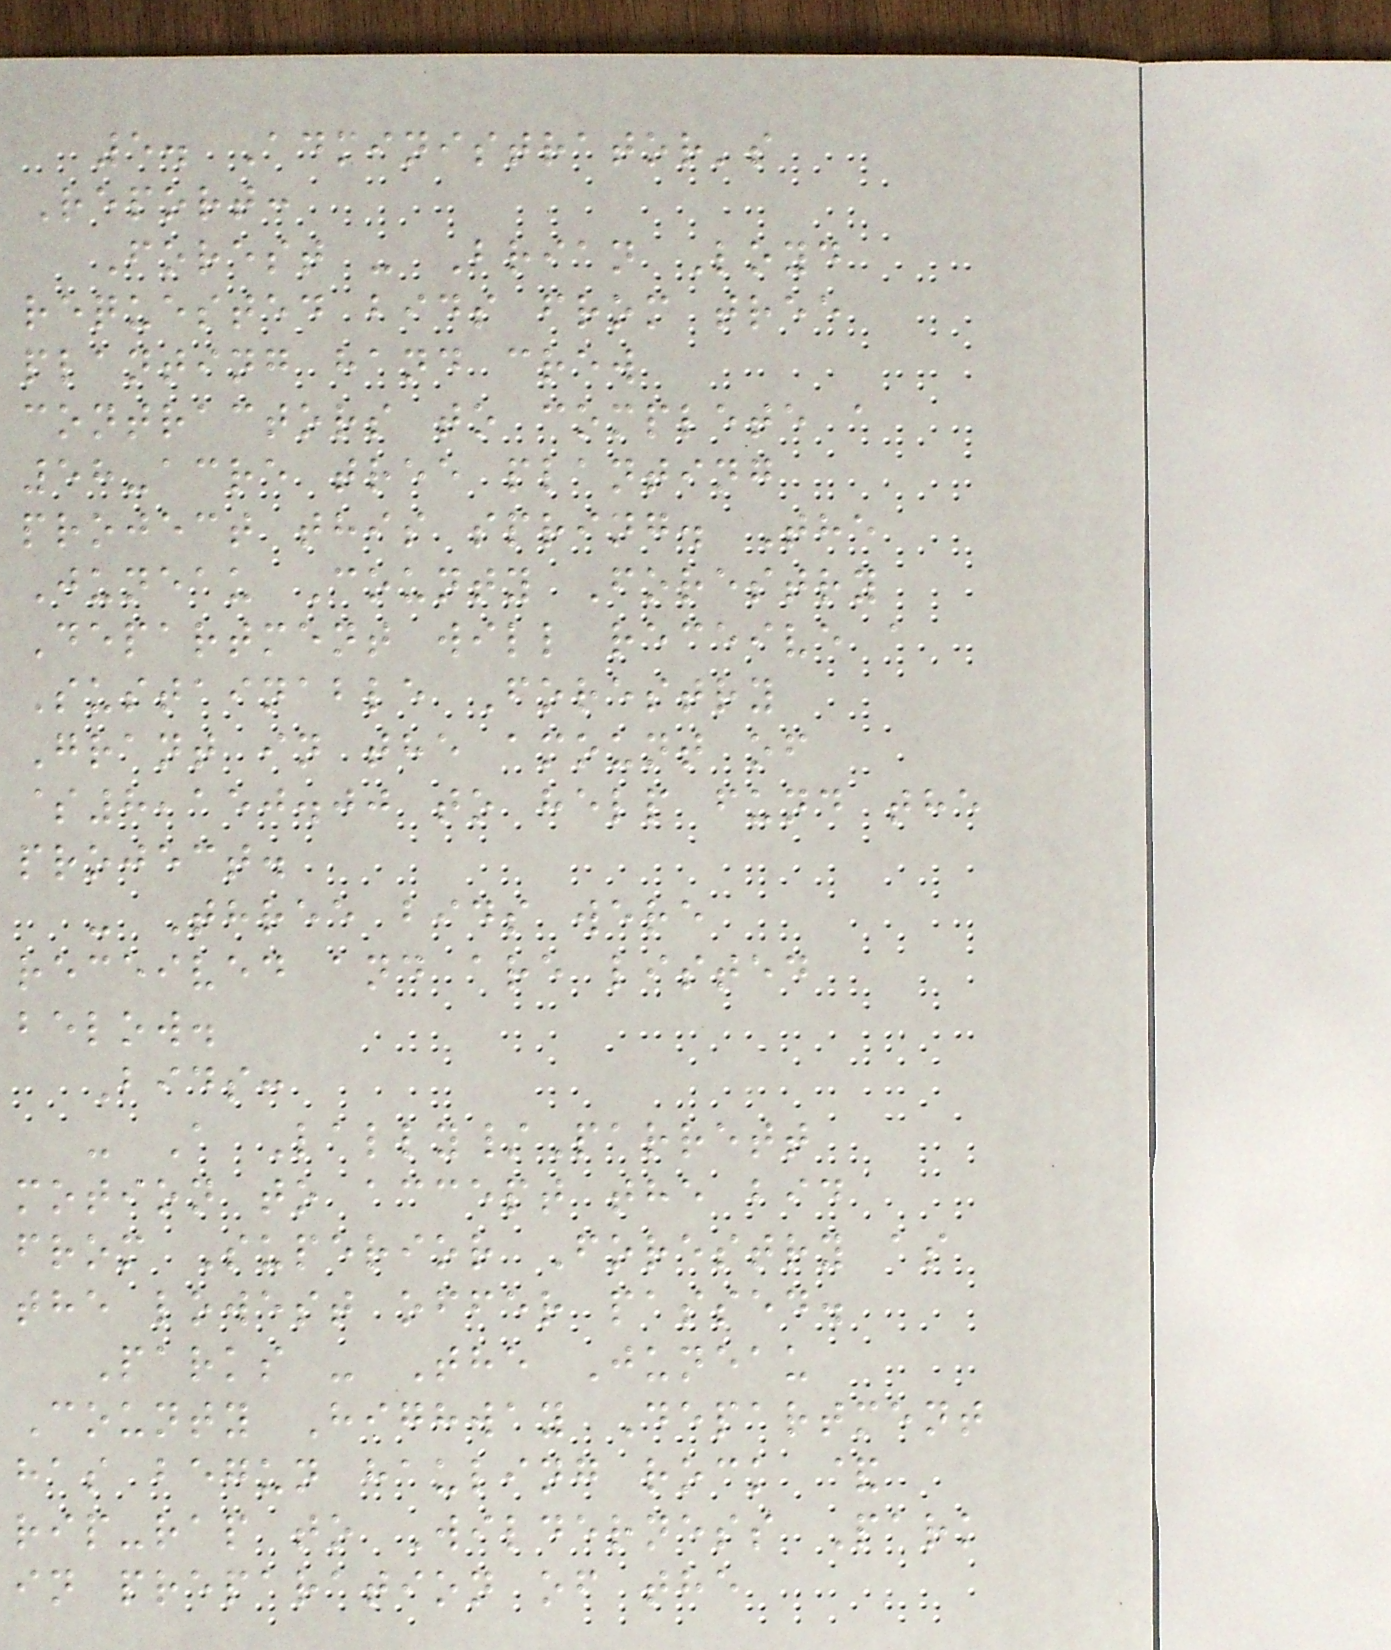5. Administrator's
Report:
Forest - Brian Loyd
requested bids from tree
planting hand crew
contractors to complete a
58-acre tree planting
project this spring. The
Juneau County Forestry
Department will receive a
Sustainable Forestry
Grant in the amount of
$8,150.00 to help fund the
project.
- Three bids were
received and are listed
below.
Bids:
- A Lally/Parrett
motion to accept the bid
from Superior Forestry as
the lowest offer passed.
Parks - The Juneau
County Highway Department
has begun hauling rock &
rip-rap to Wilderness Park
in preparation of the
